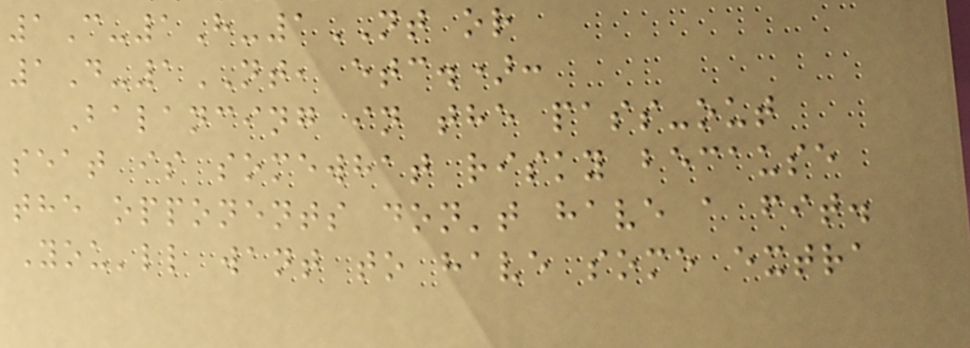1C-1H-1NT or
1D-1NT, etc.):
Balancing in the pass-out
seat is somewhat risky because
the opponents don't have a fit.
You'll want to have some extra
